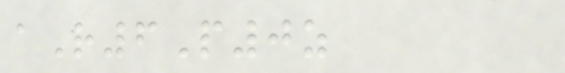aR6P0z
